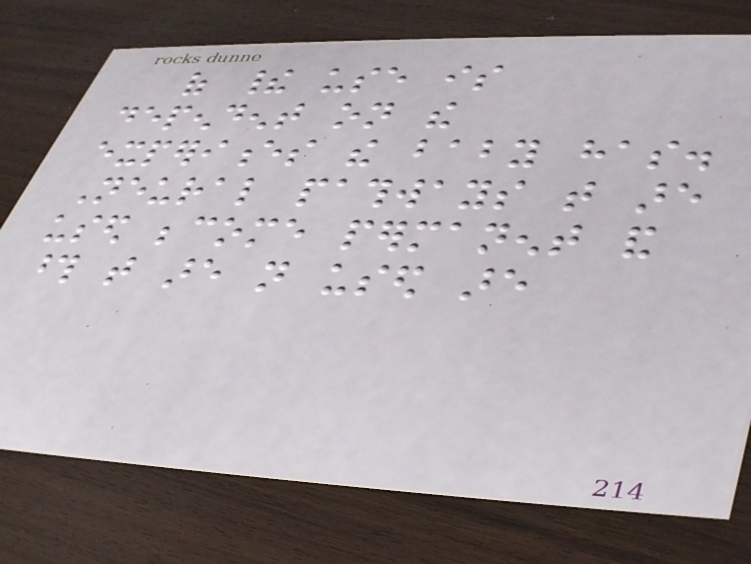of their use is
dependent on the
experiences the baby has.
Neural pathways that are
used become permanent and
those that are not used are
